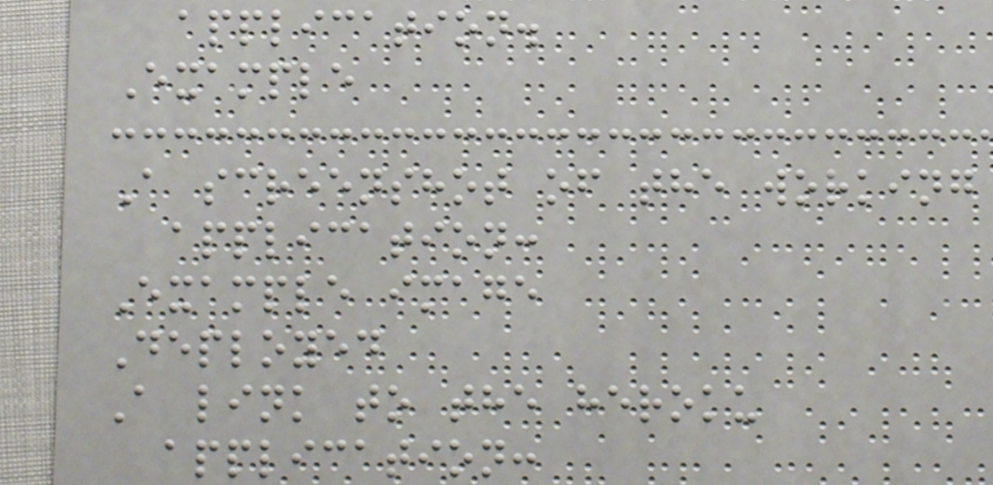application.
Example
A screenshot of the working
application:
Example image
Deployed
A link to the heroku
application:
